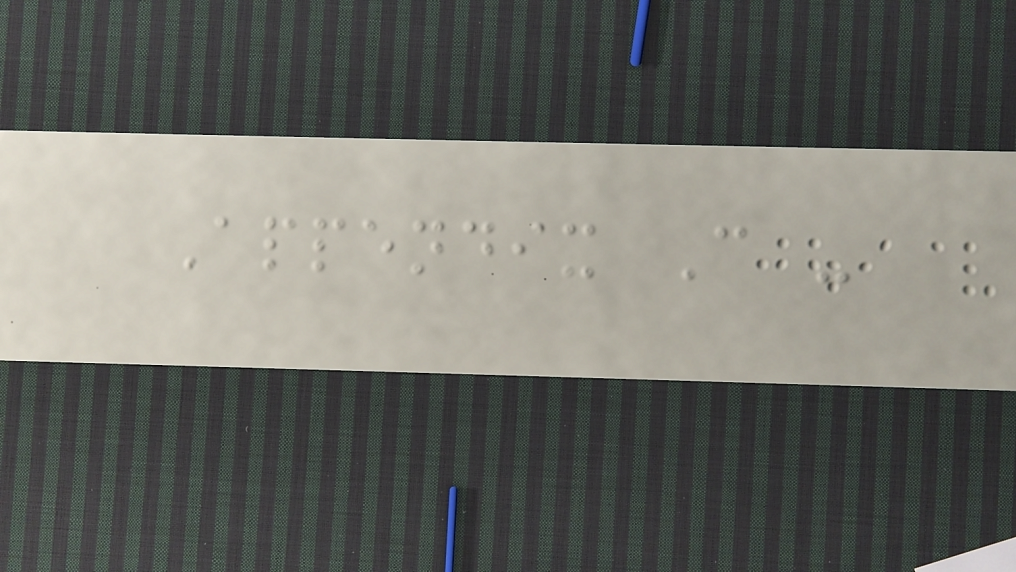Appendix C -
